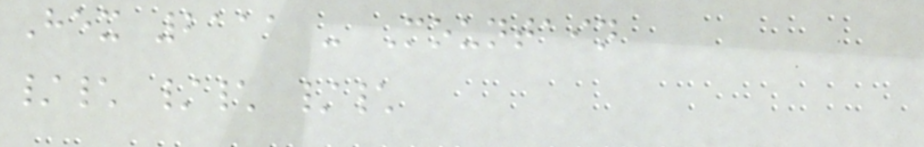Hex 2111 - Mountain
/\ /\ /\
